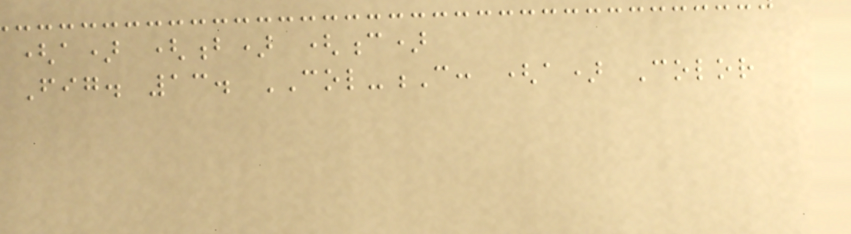(a) (b) (c)
Fig. 13. COL-C: (a) Color
